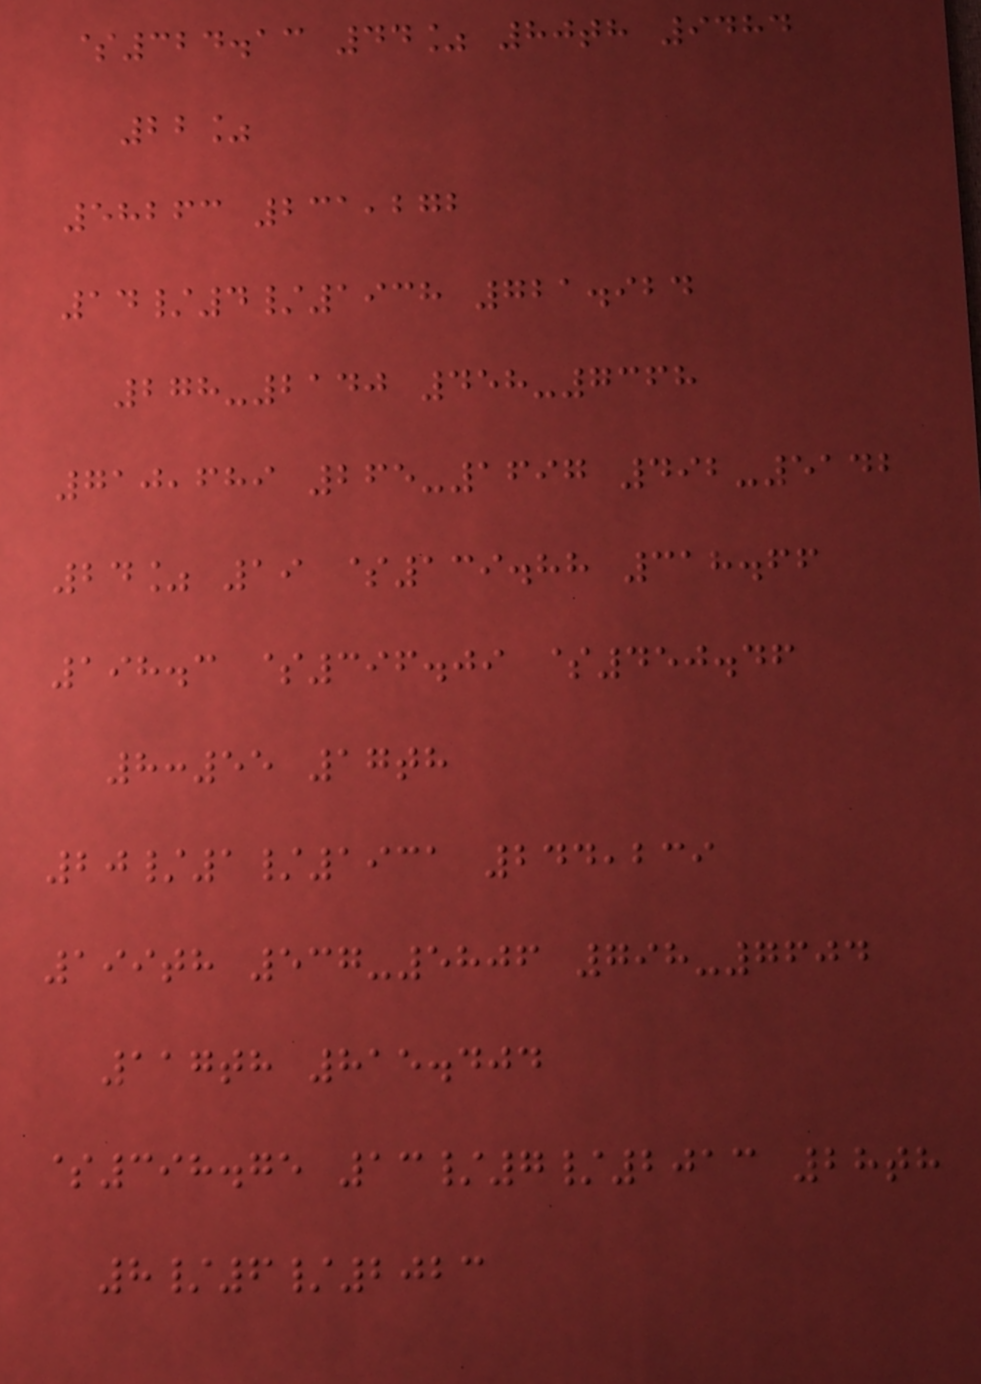$324.13 44% 80th 9484
22%
58263 231,272
14/4/1938 721.924
278-2140 458-7368
710,689 265-1697 492-5142
24% 19 $139.88 318.66
198.3 $396.09 $450.46
8:55 17th
20/1/1931 244,239
199th 537-5806 798-7604
117th 815.404
$398.75 13/7/2013 28th
8/6/2023
